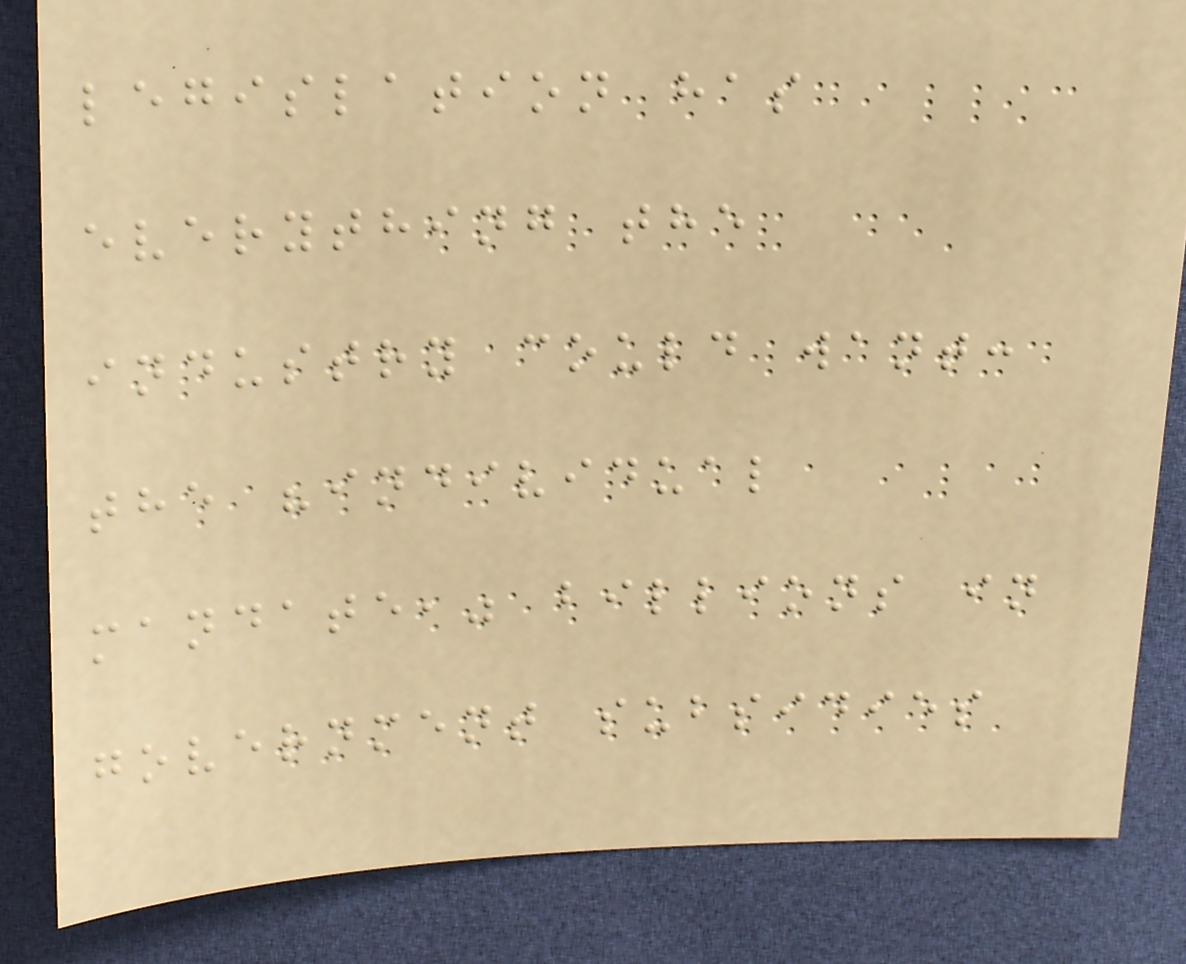legislation has
everything the
industry could want:
the "individual
mandate," billions in
government subsidies
